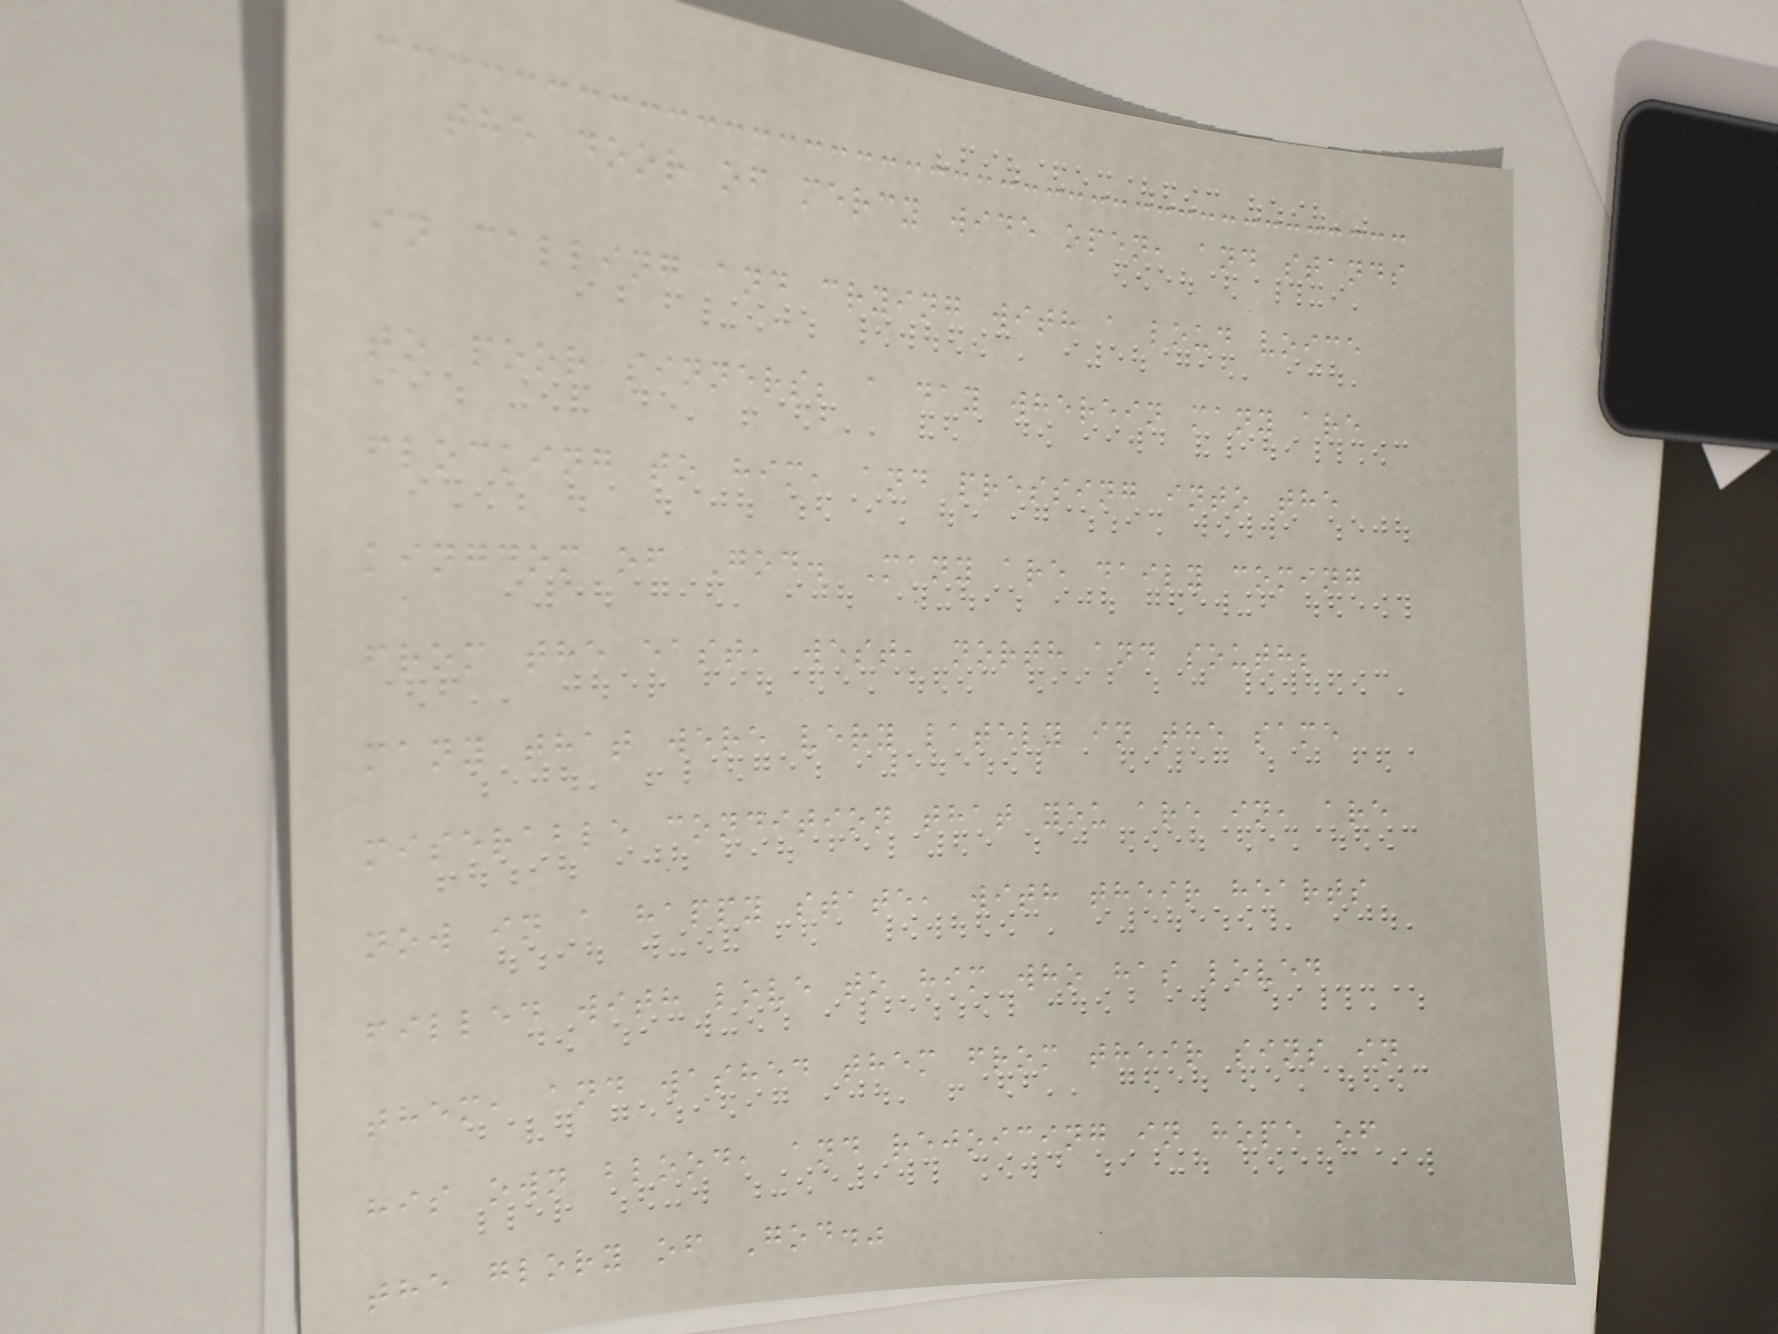the door of mercy wide open, and stands
in calling and crying with a loud voice
to poor sinners; a day wherein many are
flocking to him, and pressing into the
kingdom of God. Many are daily coming
from the east, west, north and south;
many that were very lately in the same
miserable condition that you are in, are
now in a happy state, with their hearts
filled with love to him who has loved
them, and washed them from their sins in
his own blood, and rejoicing in hope of
the glory of God."
